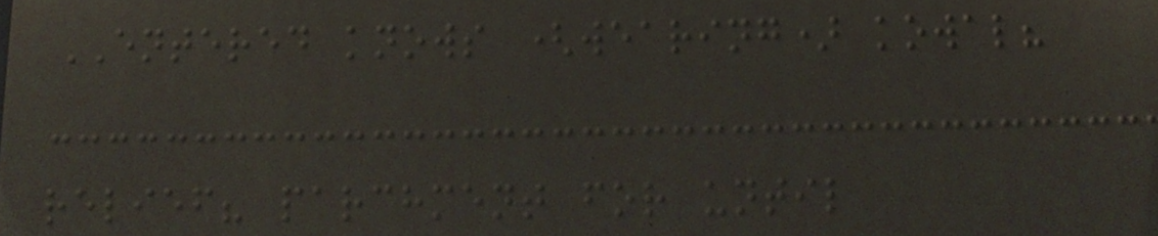ENTERED knows (wearing) kowal?
relief? parchment for until
